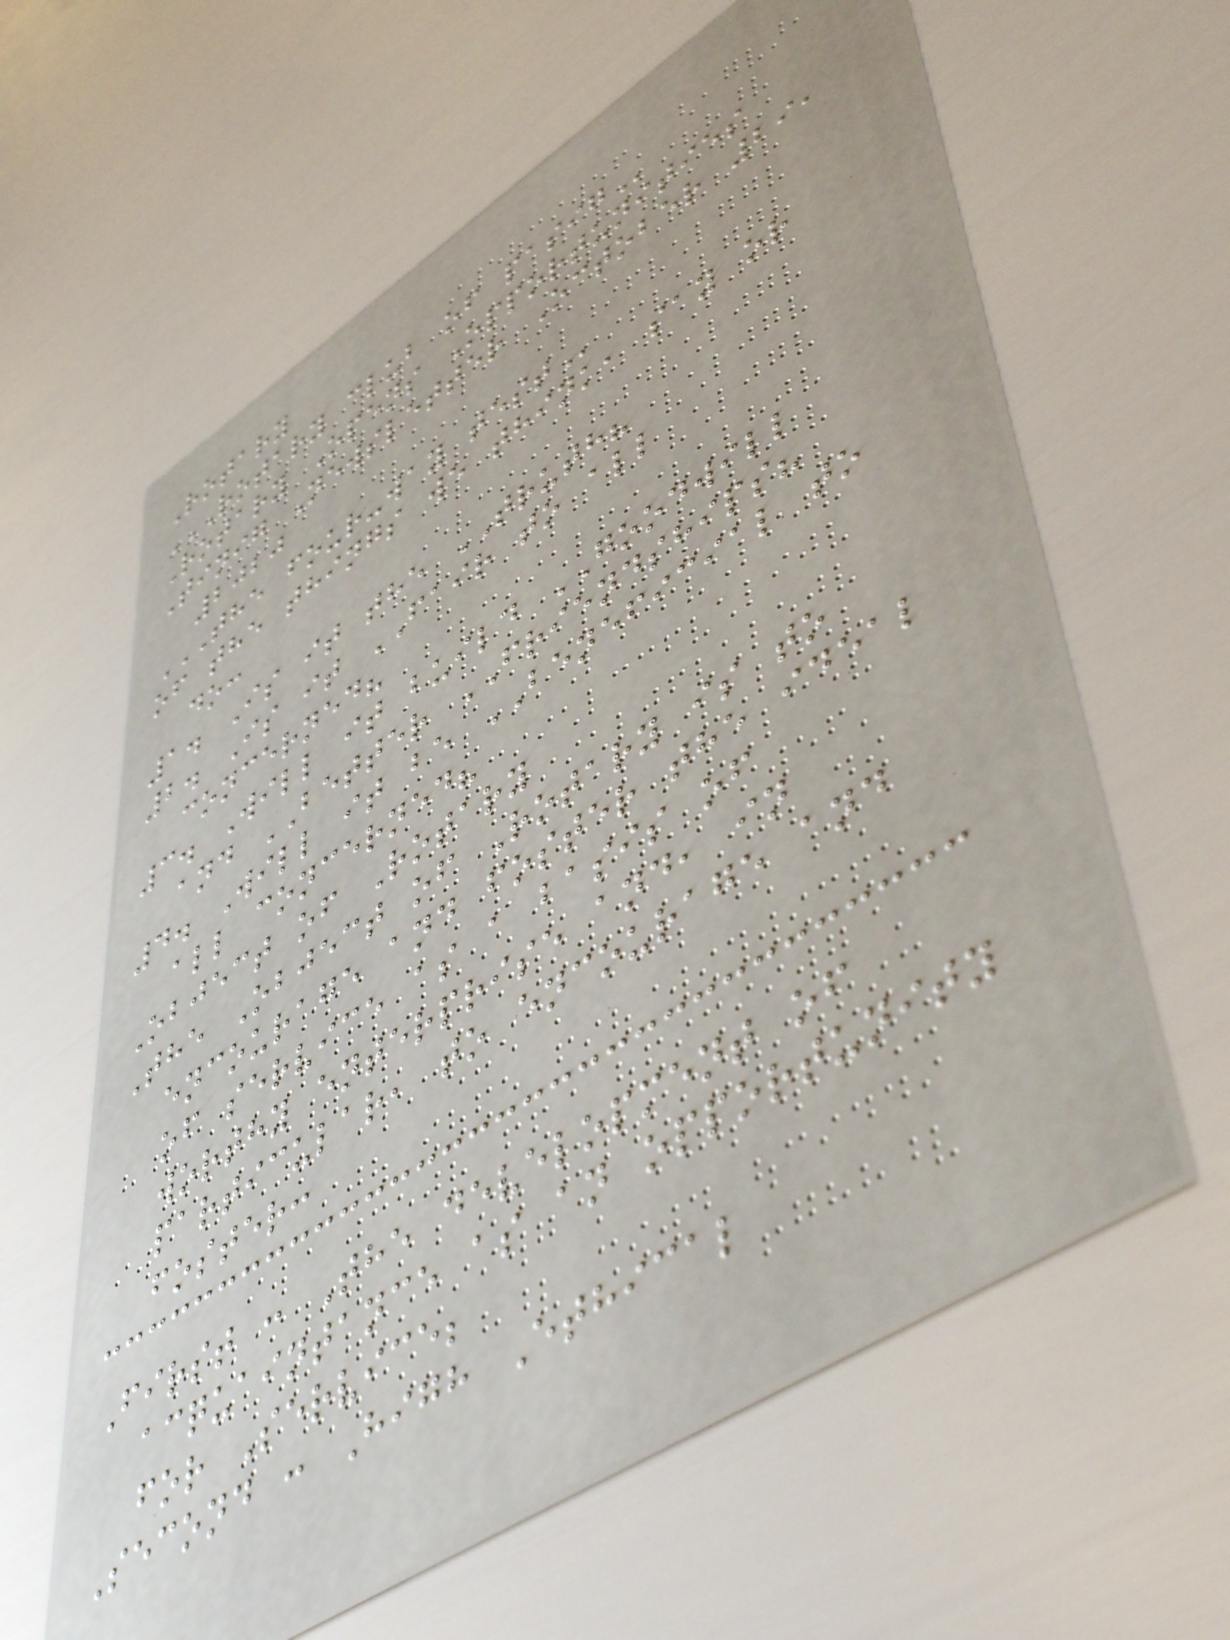Rotary
ROTARY CLUB OF PASIG
Rotary Opens Opportunities
Tinig Newsletter October 29,
2020
THE FOUR-WAY TEST
of the things we think, say or
do:
1. Is it the TRUTH?
2. Is it FAIR to all
concerned?
3. Will it build GOODWILL
and BETTER FRIENDSHIPS?
4. Will it be BENEFICIAL to
all concerned?
Object of Rotary
The Object of Rotary is to
encourage and foster the ideal
of service as a basis of
worthy enterprise and, in
particular, to encourage and
foster:
First : The development of
acquaintance as an opportunity
for Service;
Second : High Ethical
